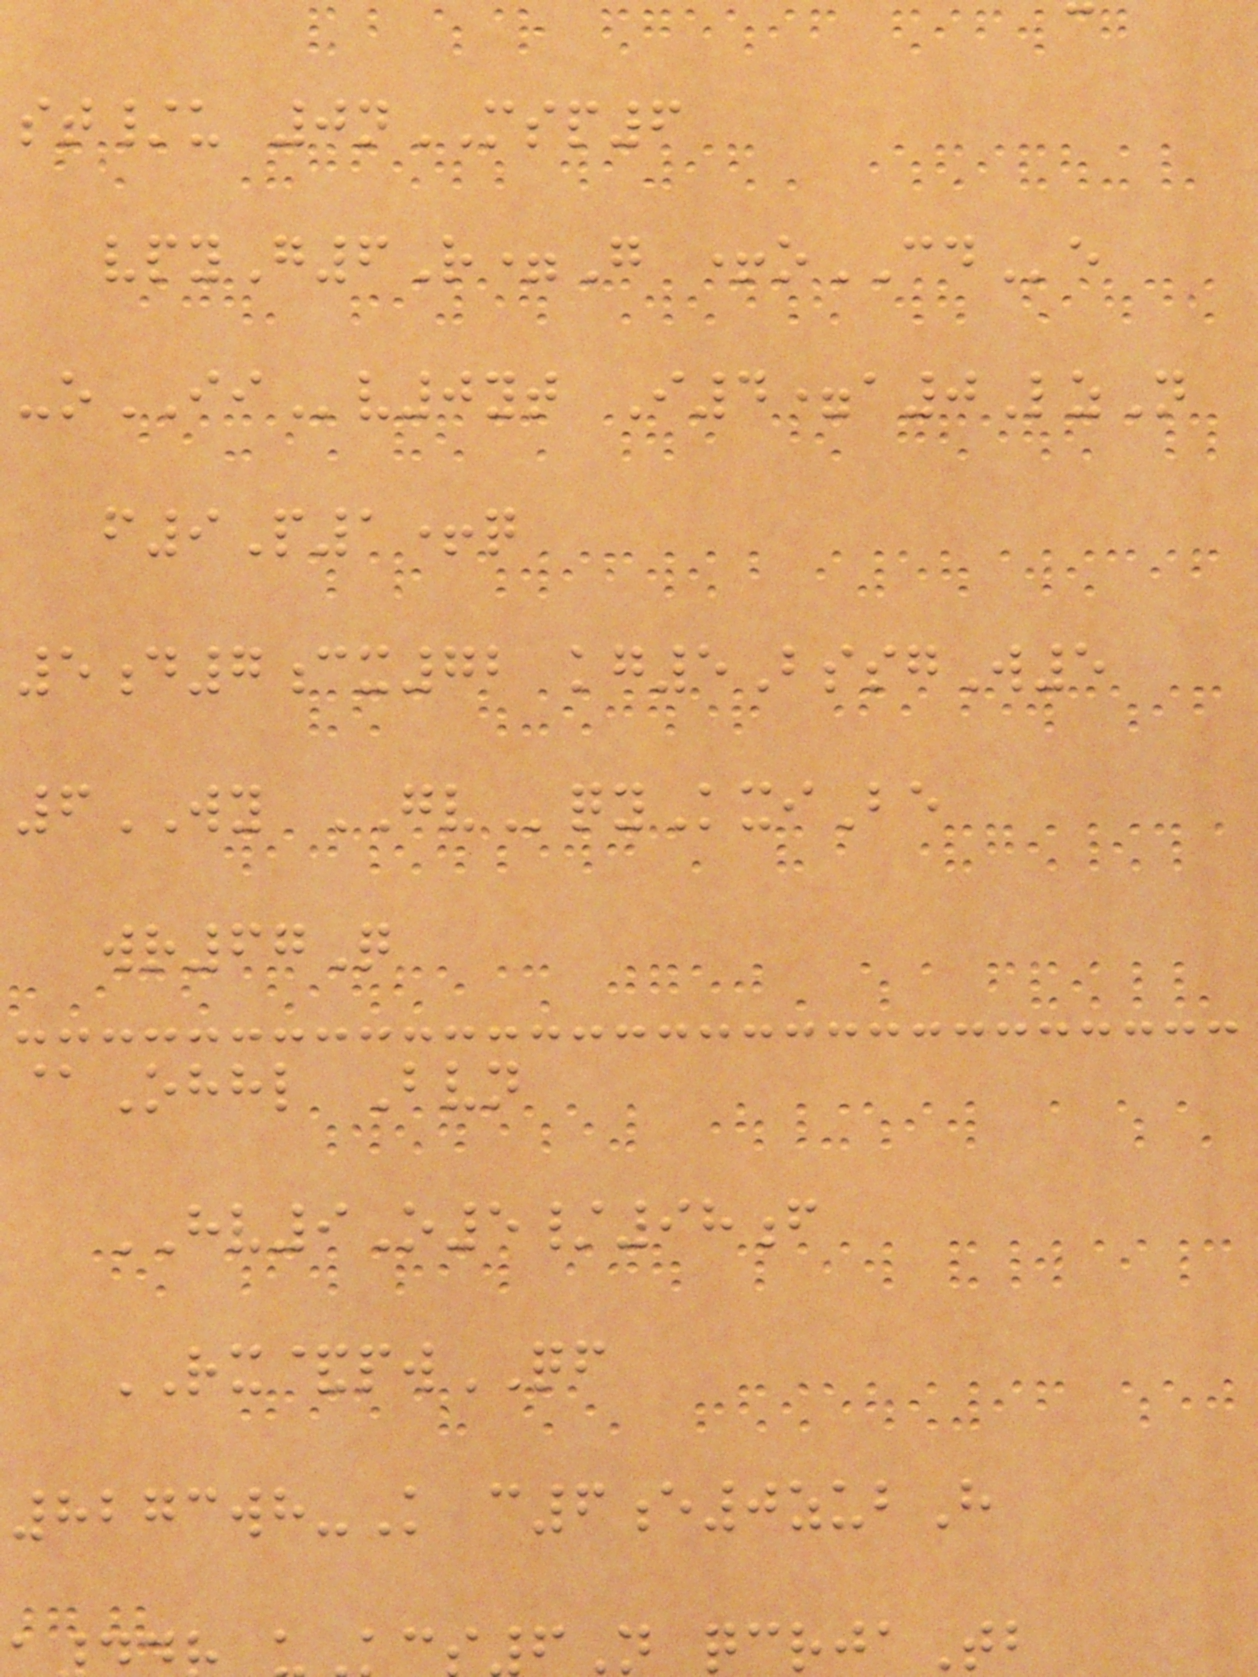st/u 0nMSP6
vpyG6R=G +oCDe
-oIIv0yt I4=a0LzN
f9P1+q
5d7cx72 kg5BssgW5
6WY GVqyKxiBe
wr67Q
@Ohhl Bvn
HV9O5/98f
RX&pwQF
8273wh-K c6e0zubH
N qcrjaTb
